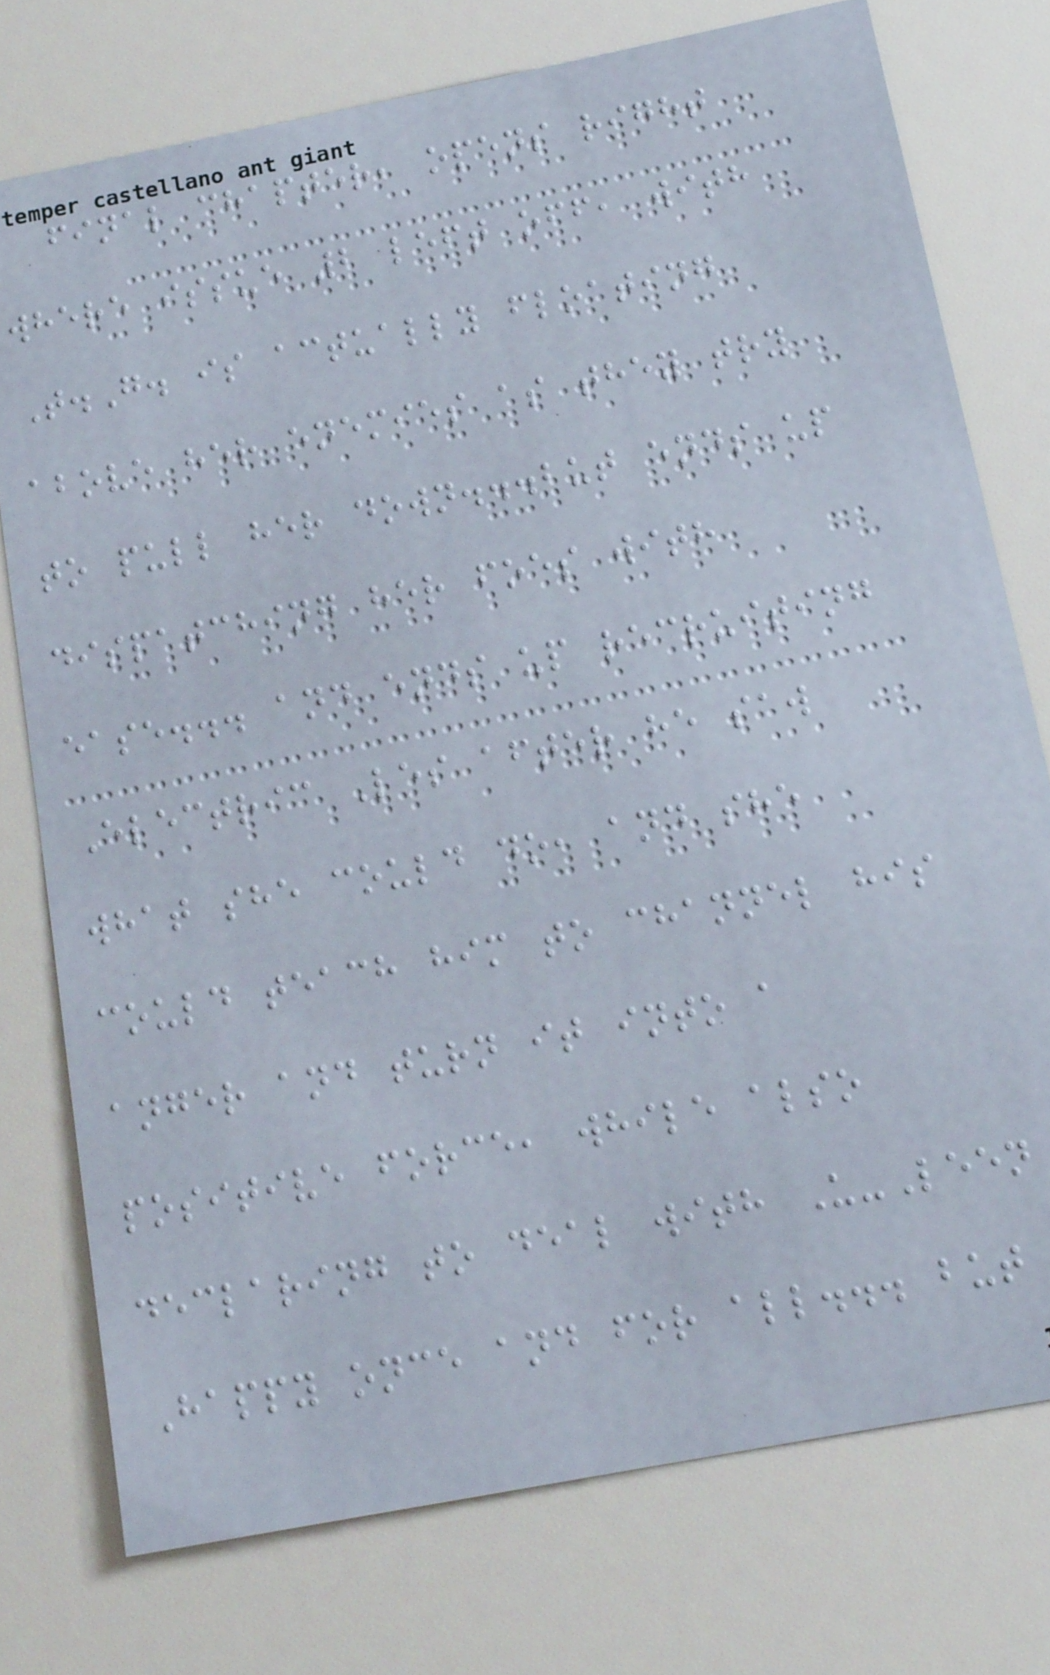final chapter, opens right
where issue 2 left off, with
T.G. is actually floating
above her enemies as they try
to pull her down...but ends up
dispatching her foes with
ease... and ends up recruiting
Electric Les after he saw
what she could do, and she
could teach him to channel his
anger and turn it into a
positive force, while also
declaring to deal with U-Leen
Happy once and for all... but
